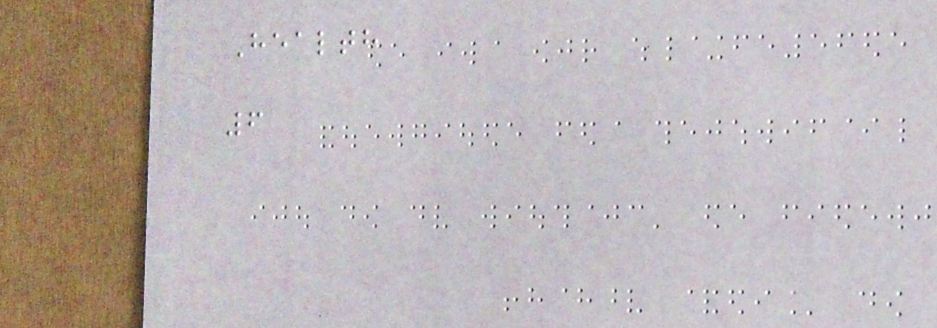Health
6
